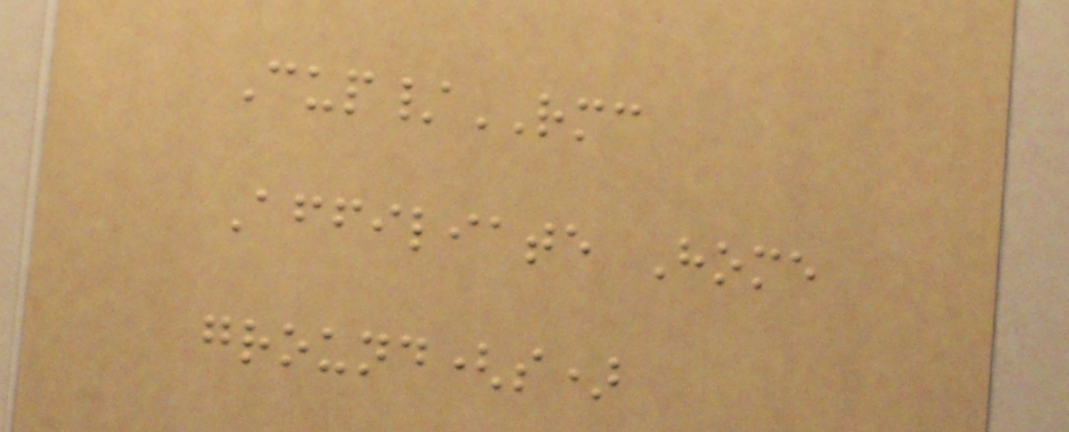Cup/RMC
Affiliate Home
ground(s)
